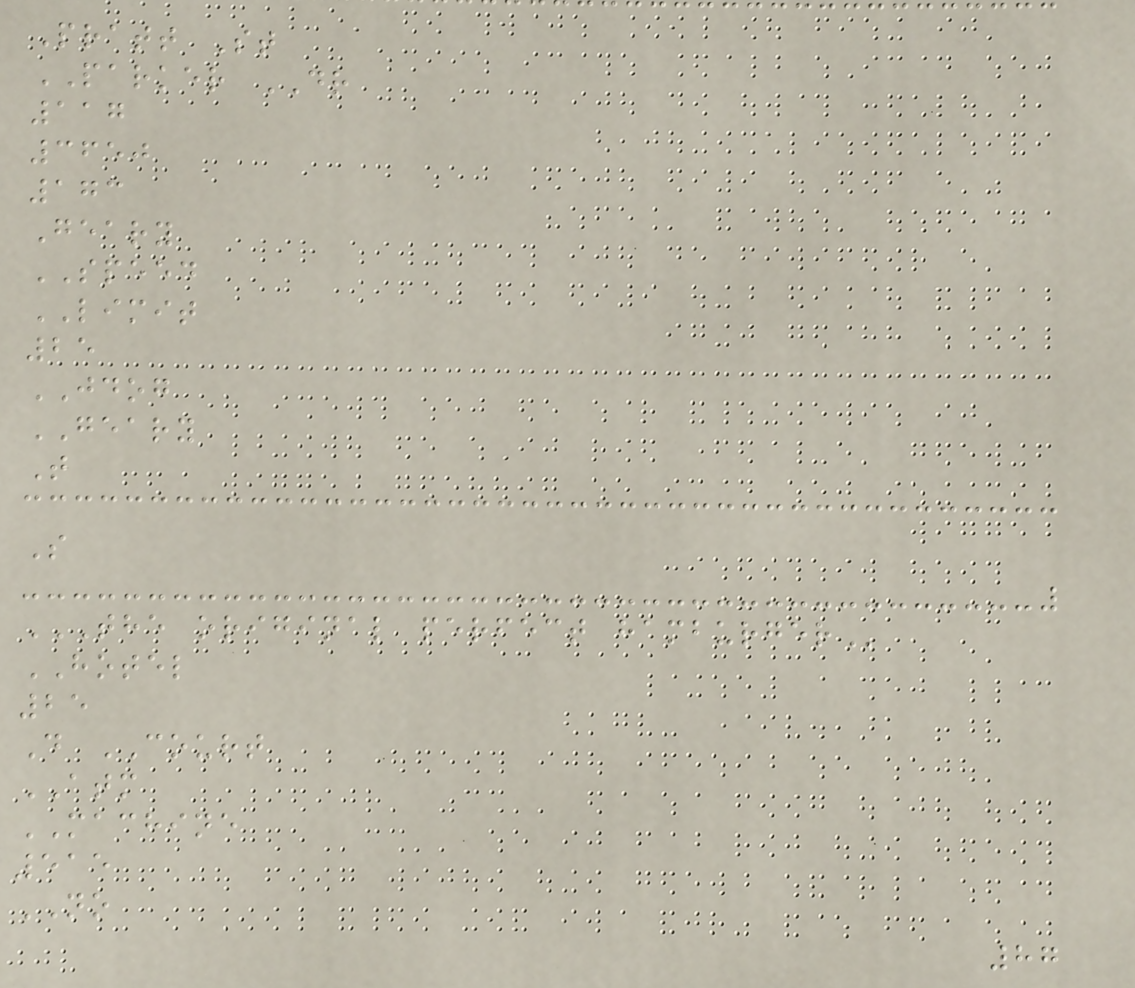Pratt St
PARKER DR
117
3650
173
Geary
SPEED
LIMIT
25
JDOG
GEARY
T
S
THE ORIGINAL PERFECT HAMBURGER
HOTEL
25
D COURT
ATM
MACHINE
515
NO
87
